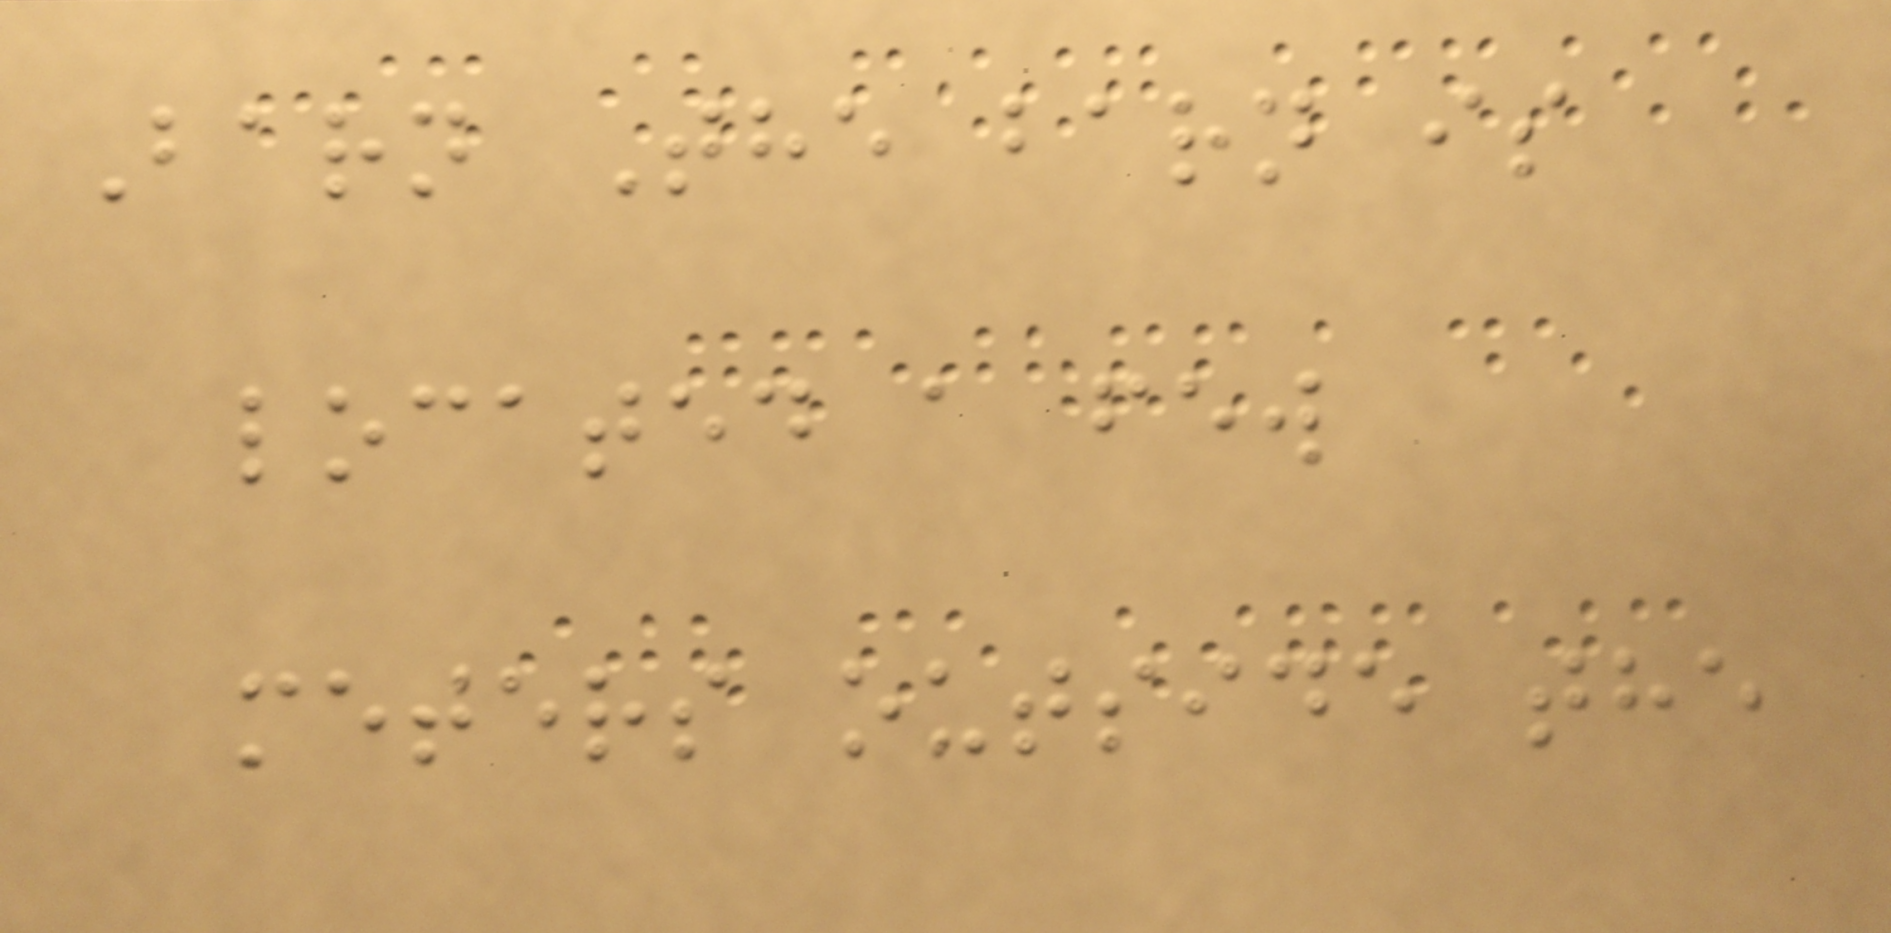Barn The barn is
located a few
meters outside the
